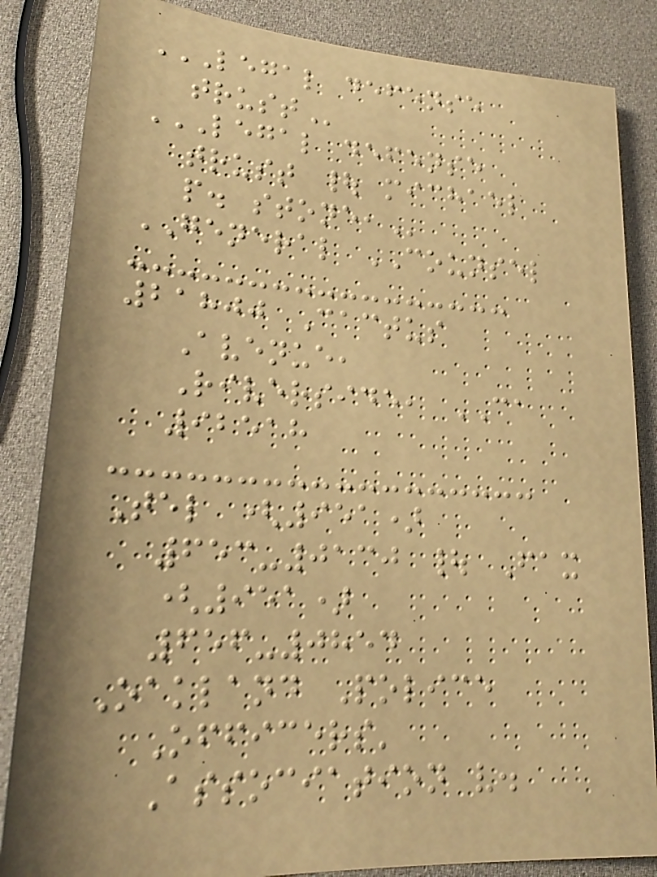LEGAL DEFENSE
TRUST
LEGAL DEFENSE
TRUST | MICHAEL
P. STONE,
GENERAL COUNSEL
21800 Cactus
Avenue,
Riverside, CA
92518
Tel (951)
653-0130 | Fax
(951)
656-0854
Oakland Police
Officers'
Association v.
